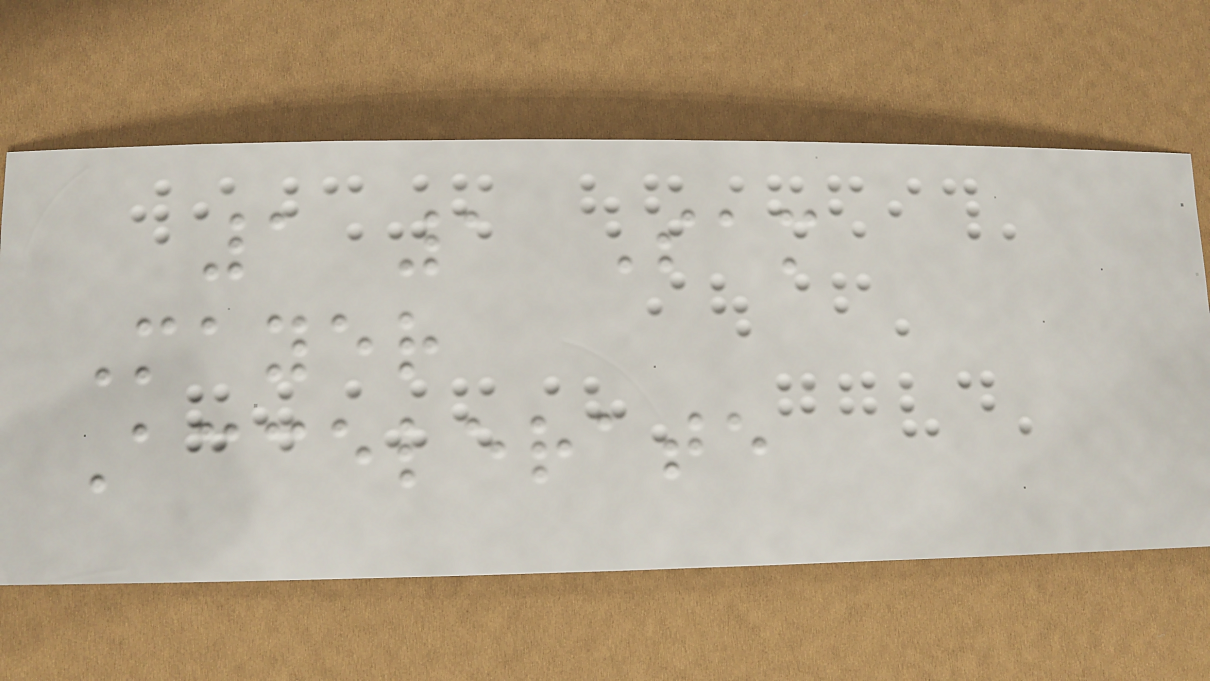1 1 Sam
Mayer
Accelerate
